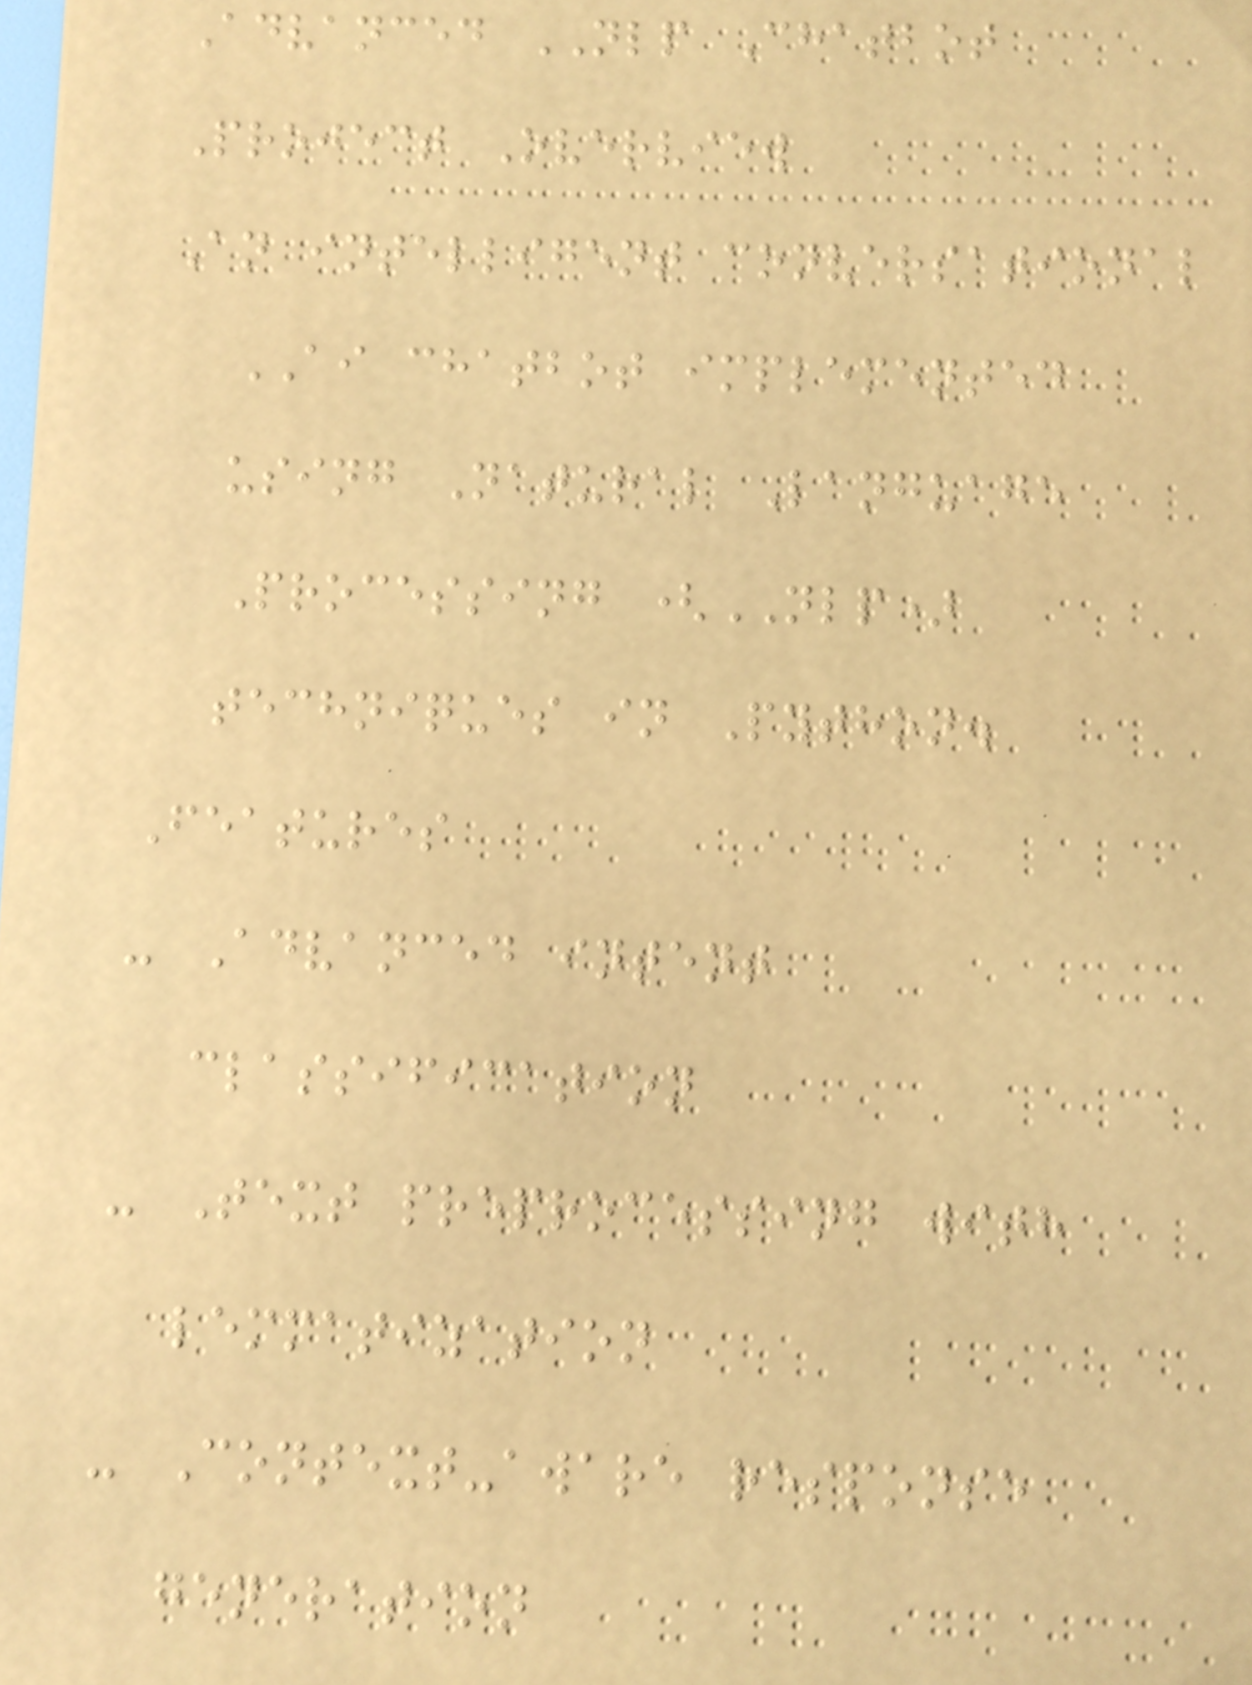Advanced NLP Chatbot
Project Overview
An intelligent conversational
AI chatbot implemented
using Natural Language
Processing (NLP)
techniques in Python.
Features
- Advanced intent
classification
- Text preprocessing with
lemmatization
- Context-aware response
generation
